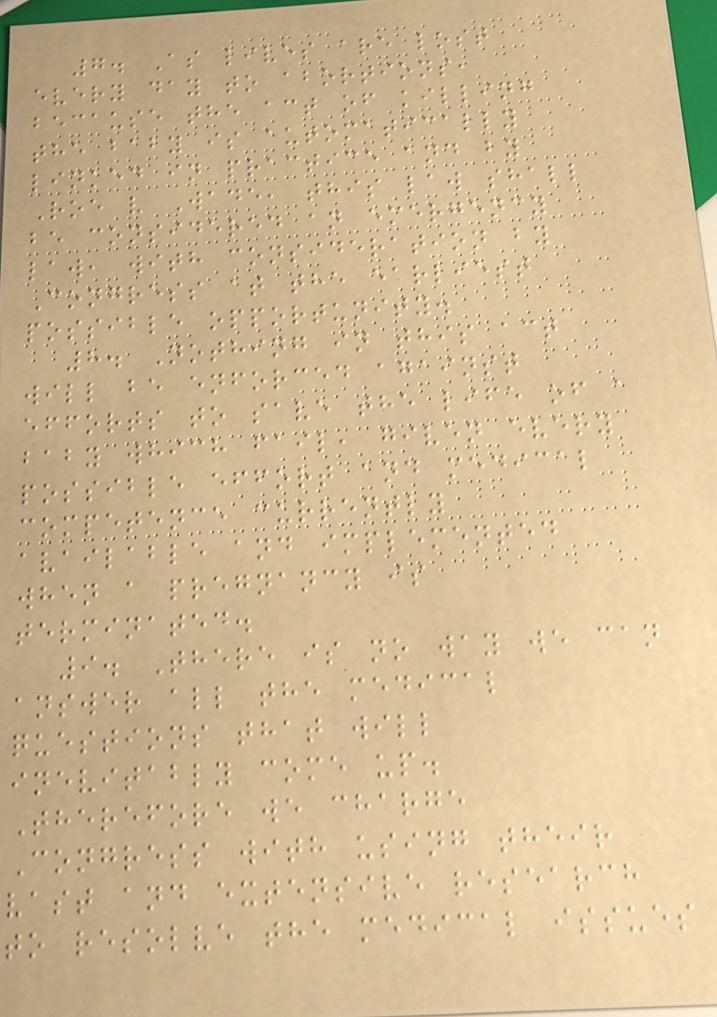7. As lives are lost
every day to abortions,
because the act of killing
the baby is automatically
linked in practice and by
Roe v Wade, this law shall
be considered an emergency
law, with consideration by
Congress at the earliest
possible opportunity.
8. Nothing in this act
will be enforced against
efforts to save the life of a
baby which fail, given every
possible effort and medical
competence currently
available and implemented
when a pregnancy is
terminated.
9. There is no way we can
answer all the medical
questions that will
inevitably come up.
Therefore we charge
Congress with using their
vast and extensive research
to resolve the medical issues
